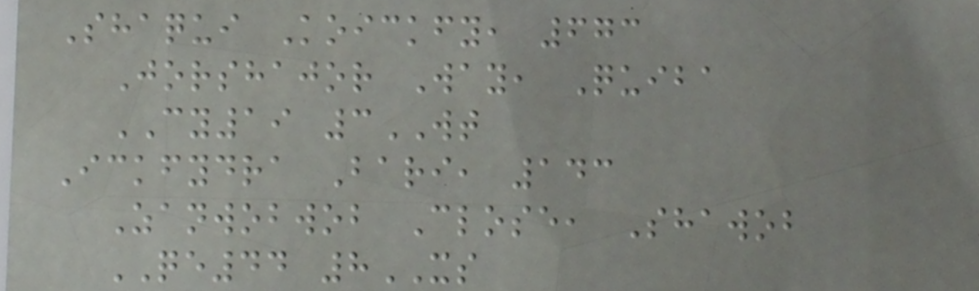Shaqui Koickfy, 673
Jorshajor Way, Quiba
CY19 3WT
Ickfydra Bari, 143
Zanwobwob Close, Shawob
QE44 8XS
